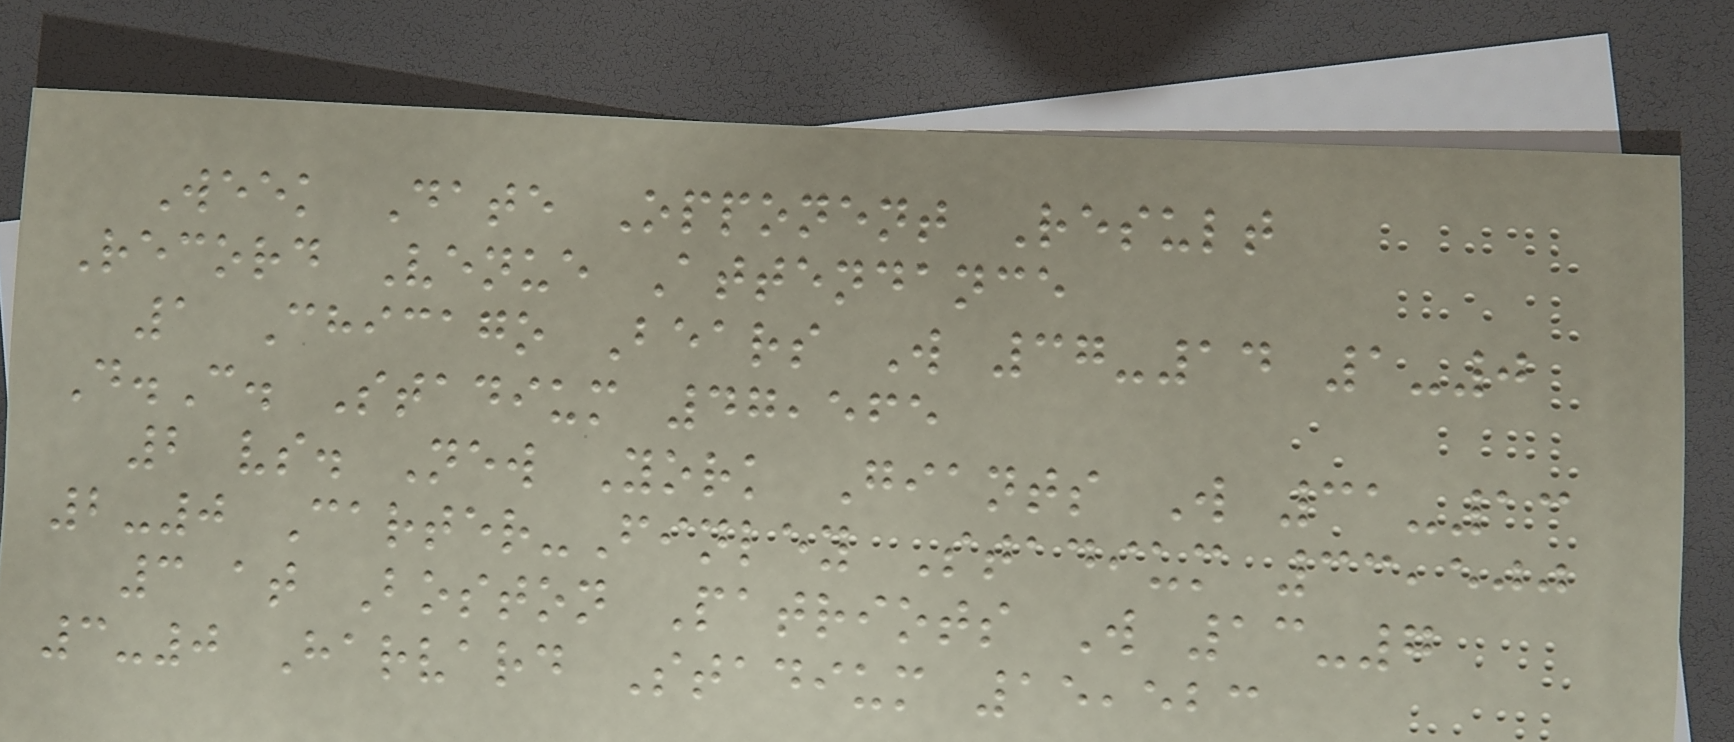Week Date Opponent Result
Record Venue Attendance
1 Chicago Bears W 37-14 1-0
D.C. Stadium 47,565
2 vs. New York Giants W 31-13
2-0 Carter-Finley Stadium 33,500
3 at Boston Patriots W 13-7
3-0 Harvard Stadium 15,523
